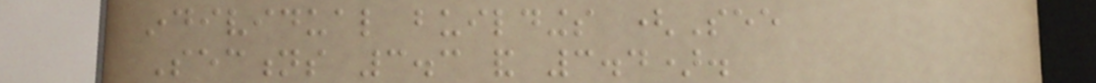individual buildings (See
Sections 3.3 and 3.4).
